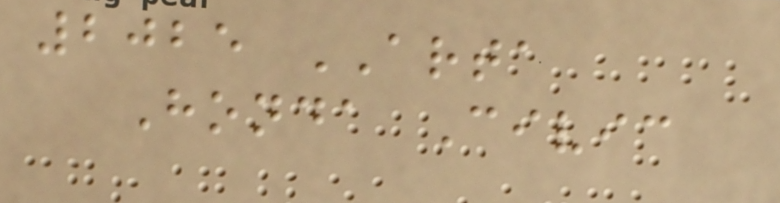2025 ARTA
Honda Civic
